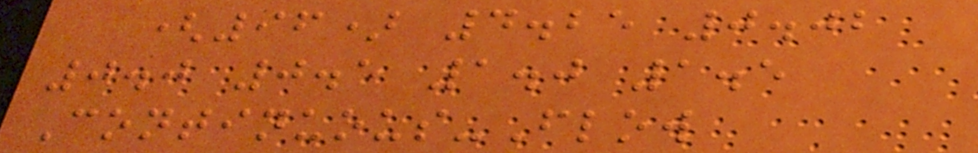(96) 4.25 0.02
0.0 0.5 1.0 1.5
Continuous-Flow
